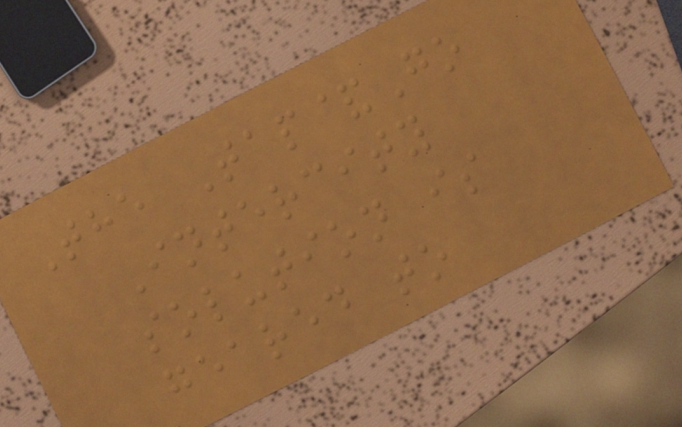The Tap&Go
Intercity
solution is
geared to
